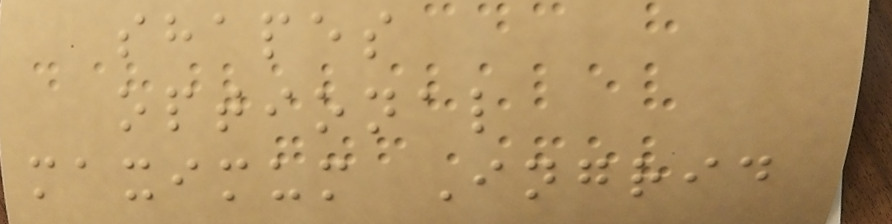shapes
optional
maximum Ingrid
